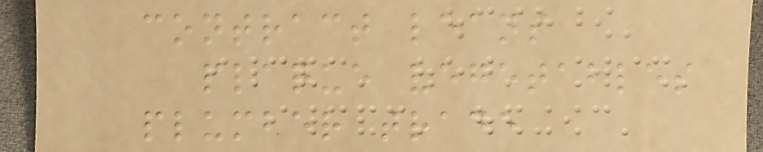contract leans
plaque vegetables
plumber trade
